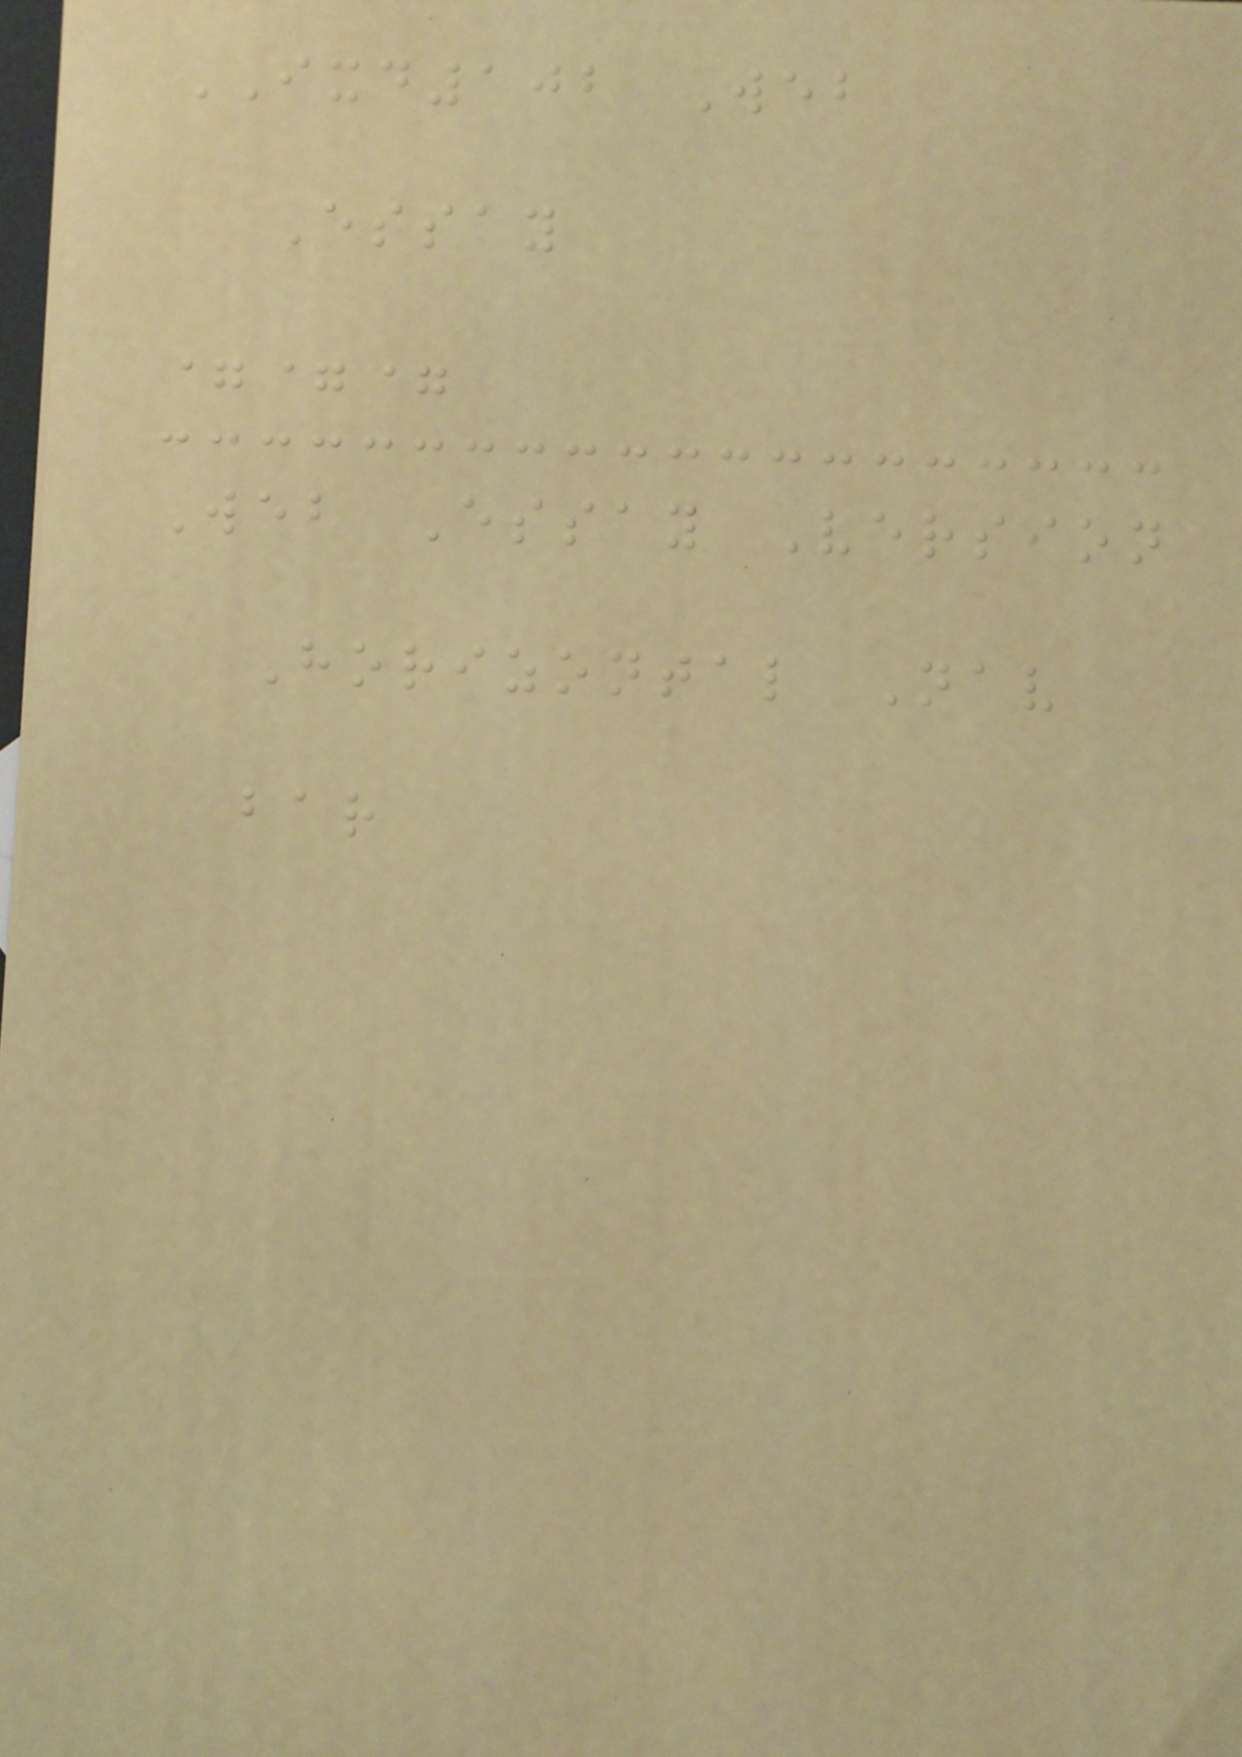IXD102 Web
Essay
===
Web Essay Version
Horizontal Nav
bar
